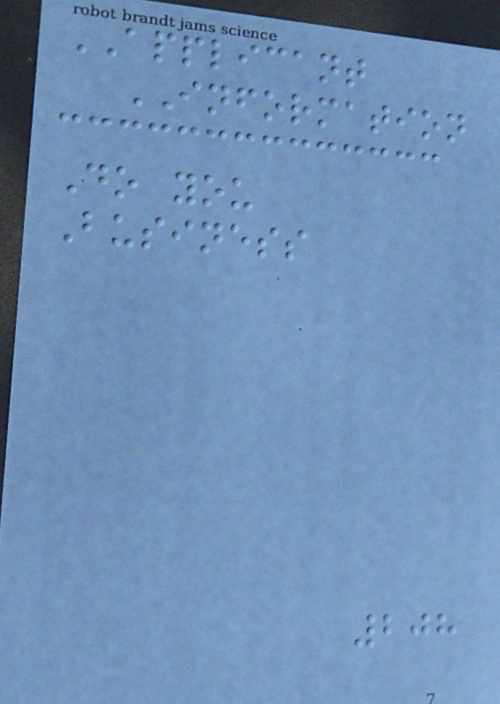APPLICANT
INFORMATION
Do you
Business
208
